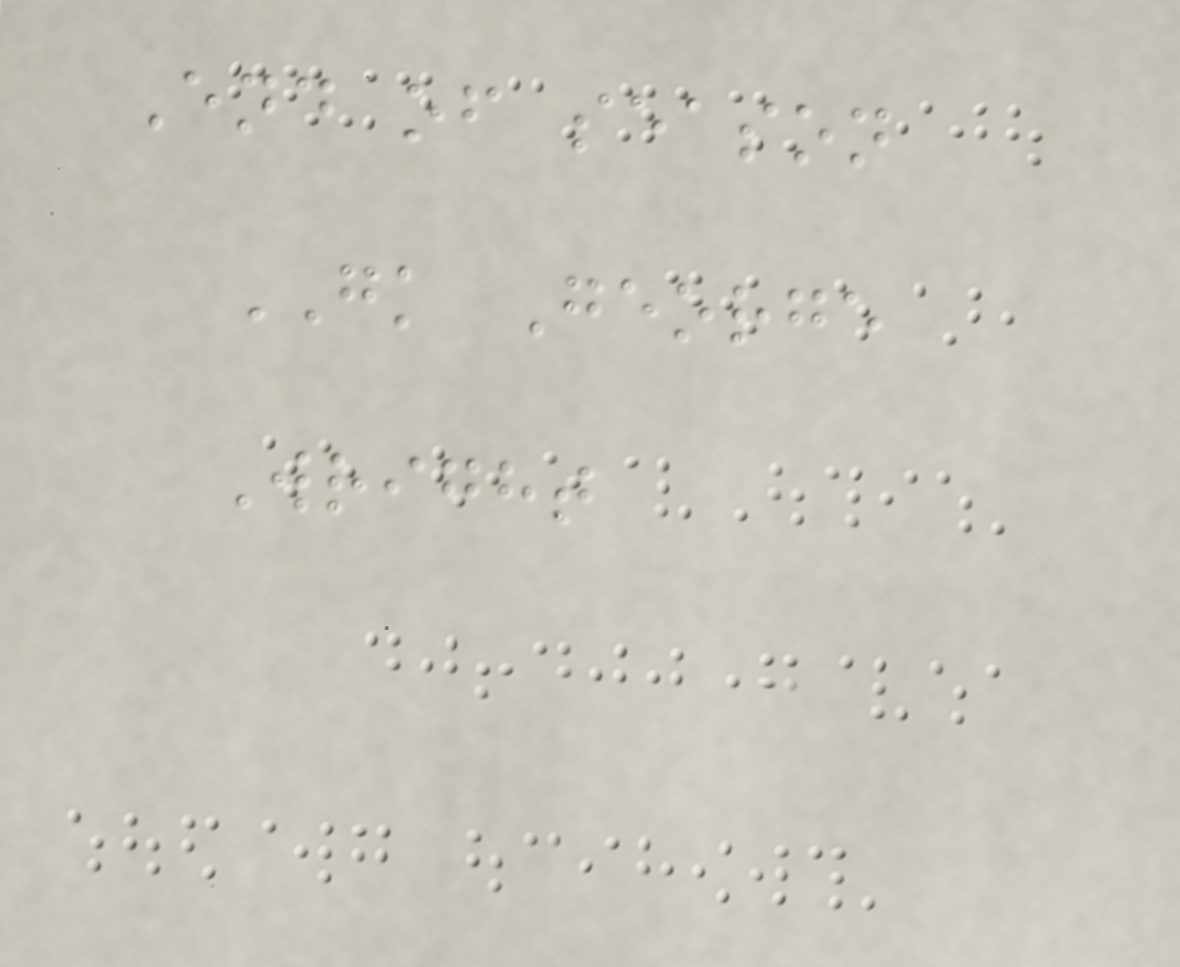End of season
GK George
Wright
